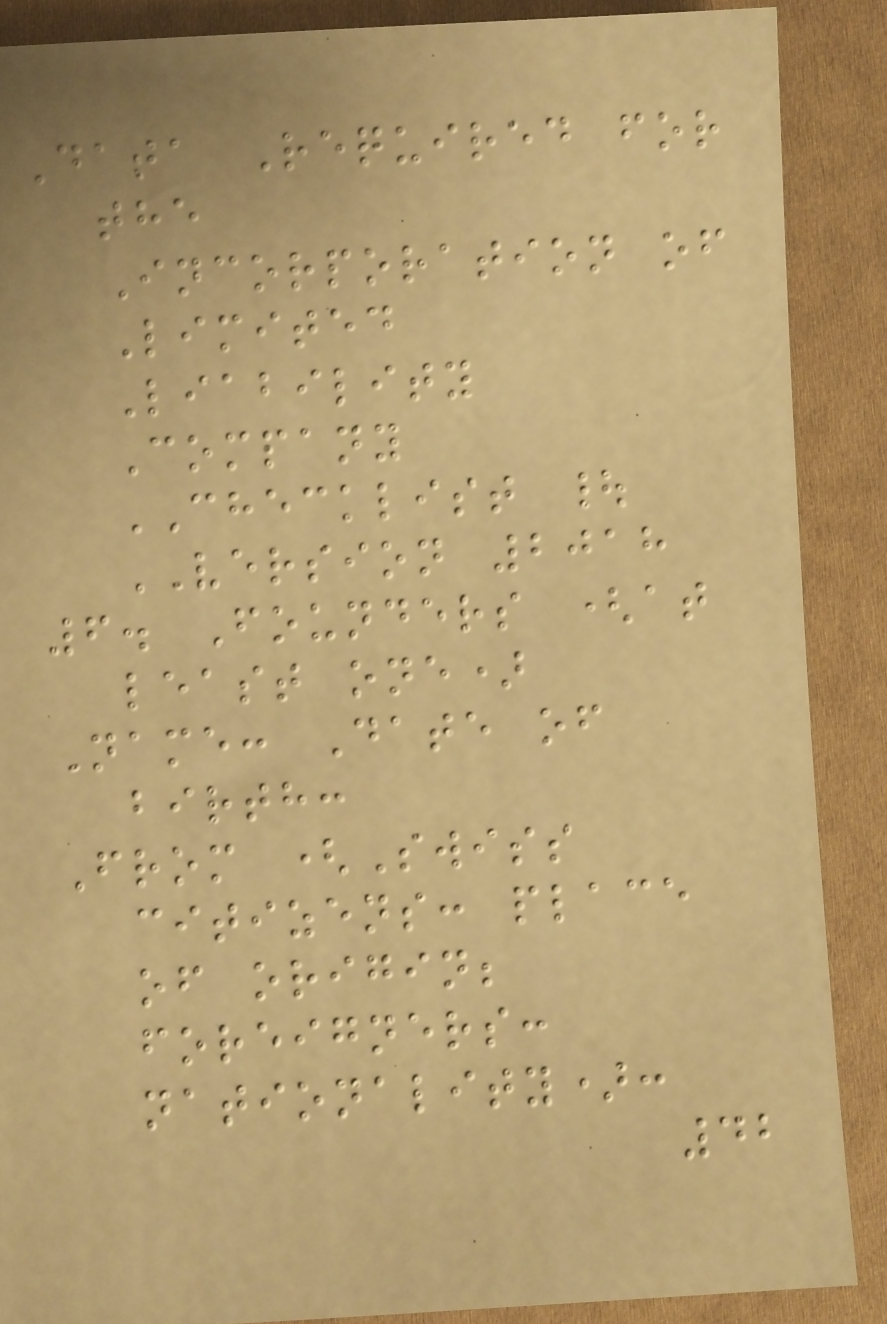Data Required for
the
Incorporation of
Limited
Liability
Company
CHECKLIST |
VERSION 2018
6. Founders (at
least one)
Name: Date of
birth:
From (Swiss
citizens: place
of origin;
foreigners:
nationality):
42
